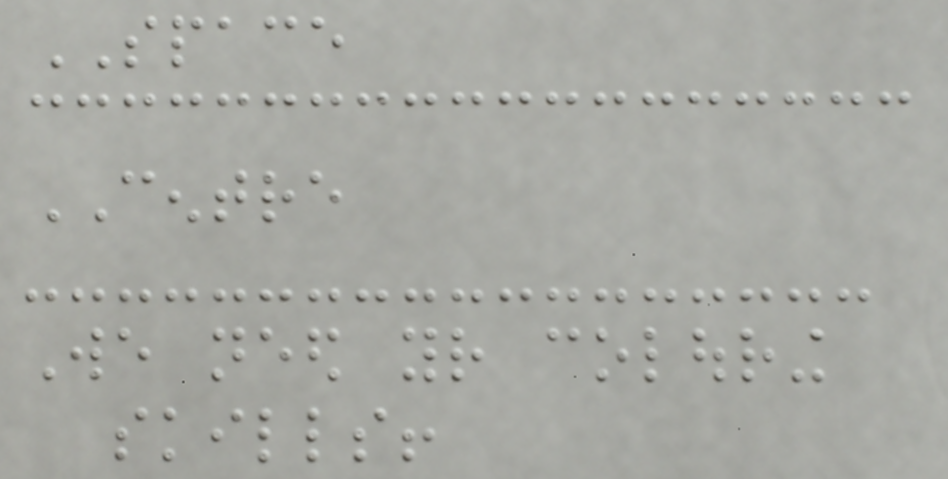SPACE
CENTRE
We need your colouring
skills!
